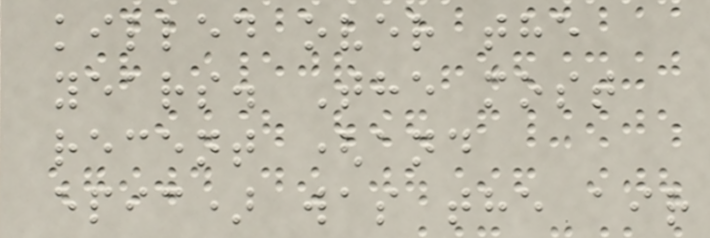killed over the
years. The most
recent (and
epic) was the air
